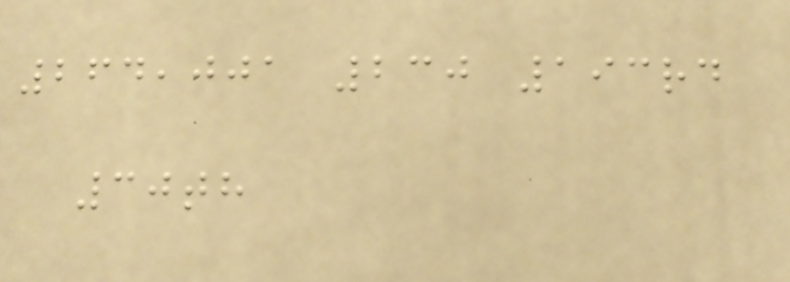264,001 230 193rd
30th
